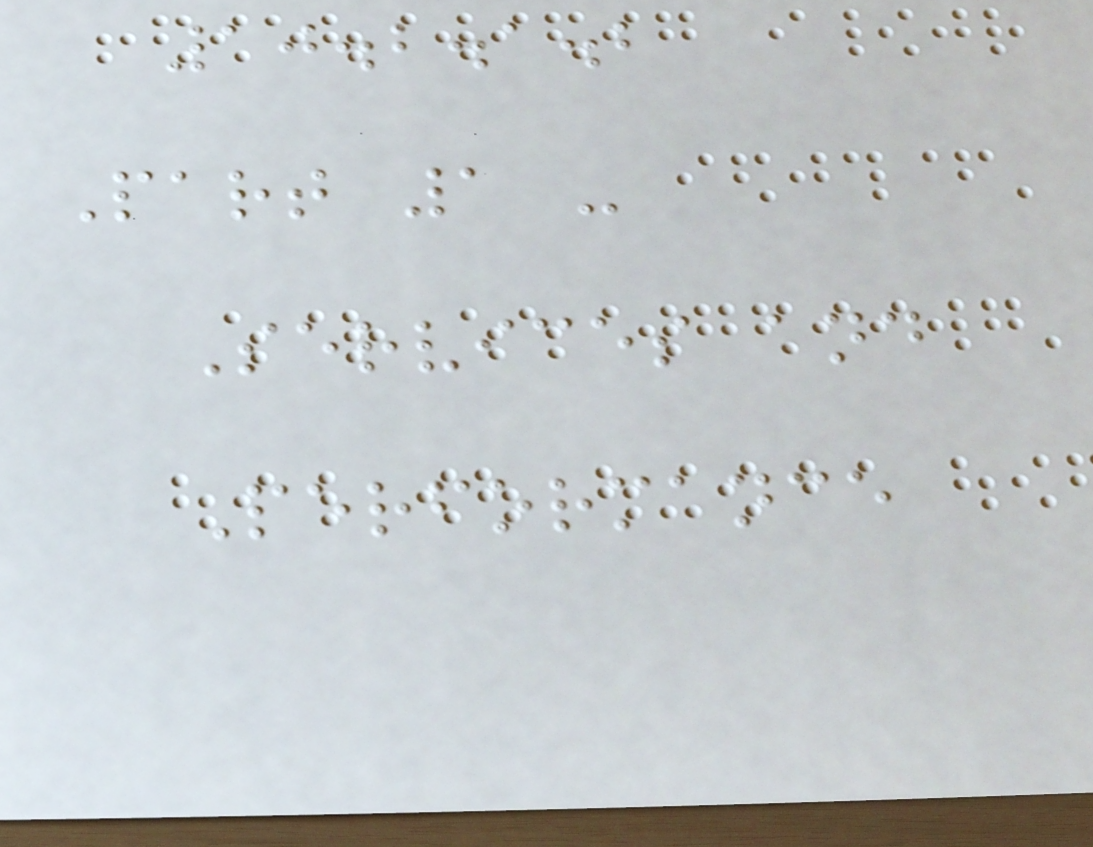10.2.1.2
Part 1 -
Services and
Performance
